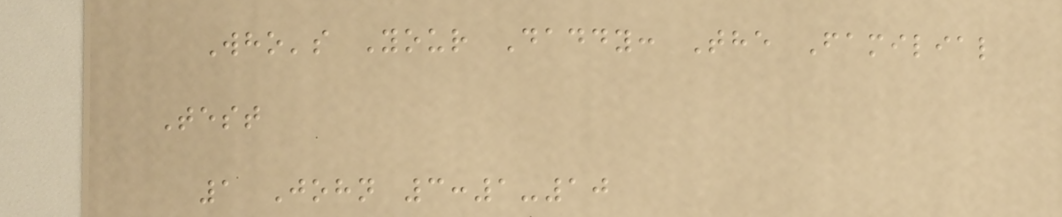Who's Your Daddy: The Familial
Test
1 John 3:1-10
